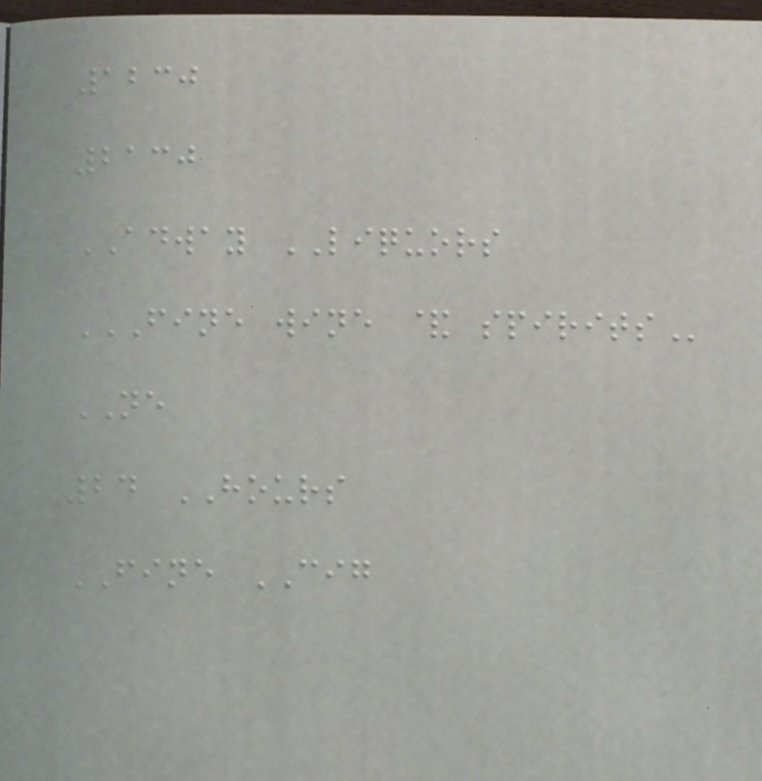1230
2130
ADWAY LIQUORS
FINE WINE & SPIRITS
NE
24 HOURS
FINE CIG
